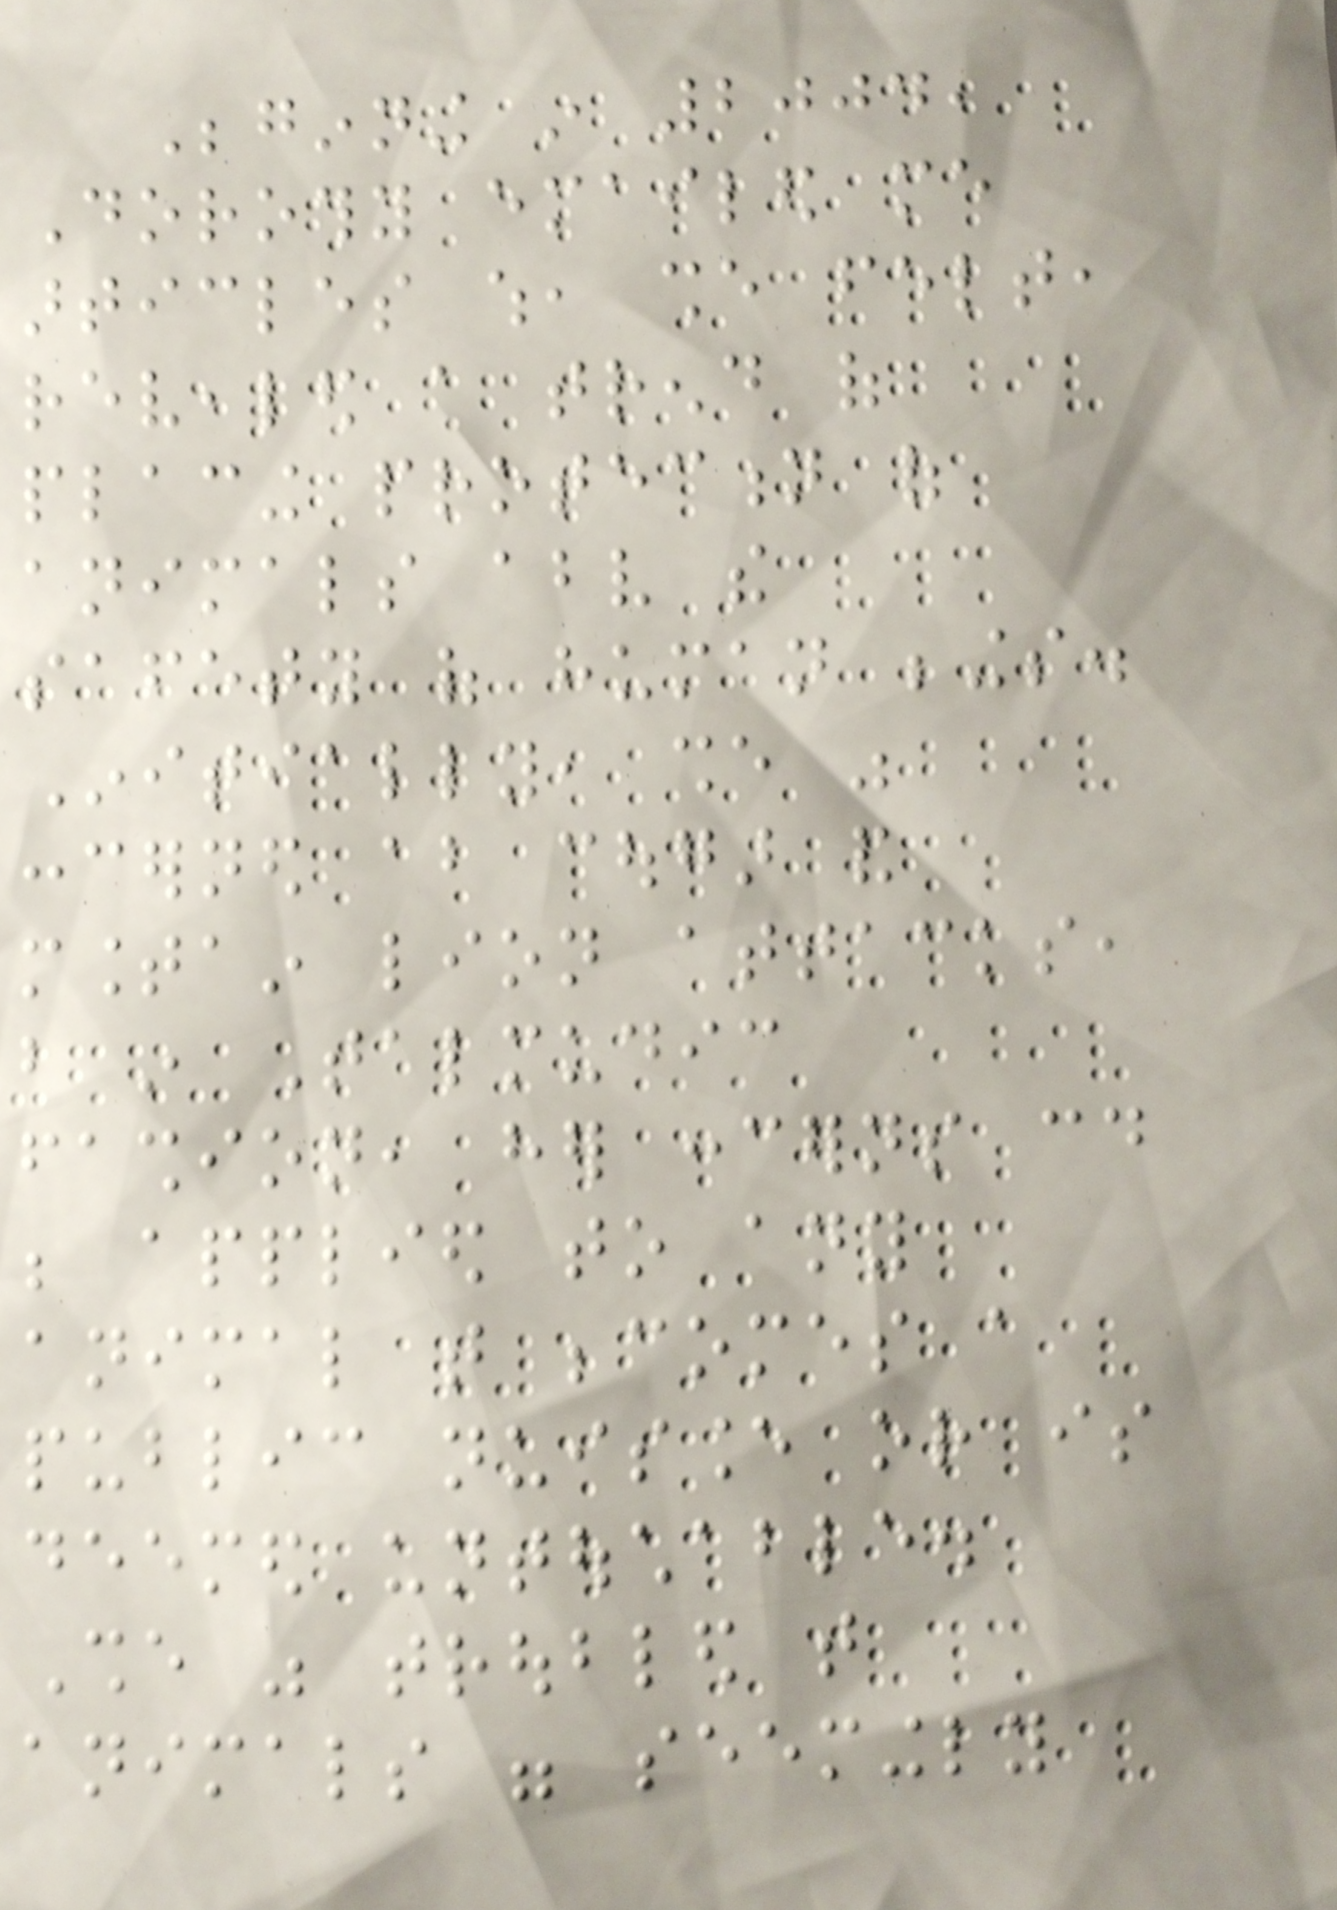Beginning in 2004,
Dorothy emailed me
articles which, she felt,
revealed a trend of
placing protection of
animals above the
safety of human beings.
Initially, she was
concerned about cougar and
mountain lion attacks,
but in Talmudic
fashion, her concerns could
be applied to any
animal that becomes a
public nuisance or is
deemed untouchable.
She was troubled that
animals were seemingly
